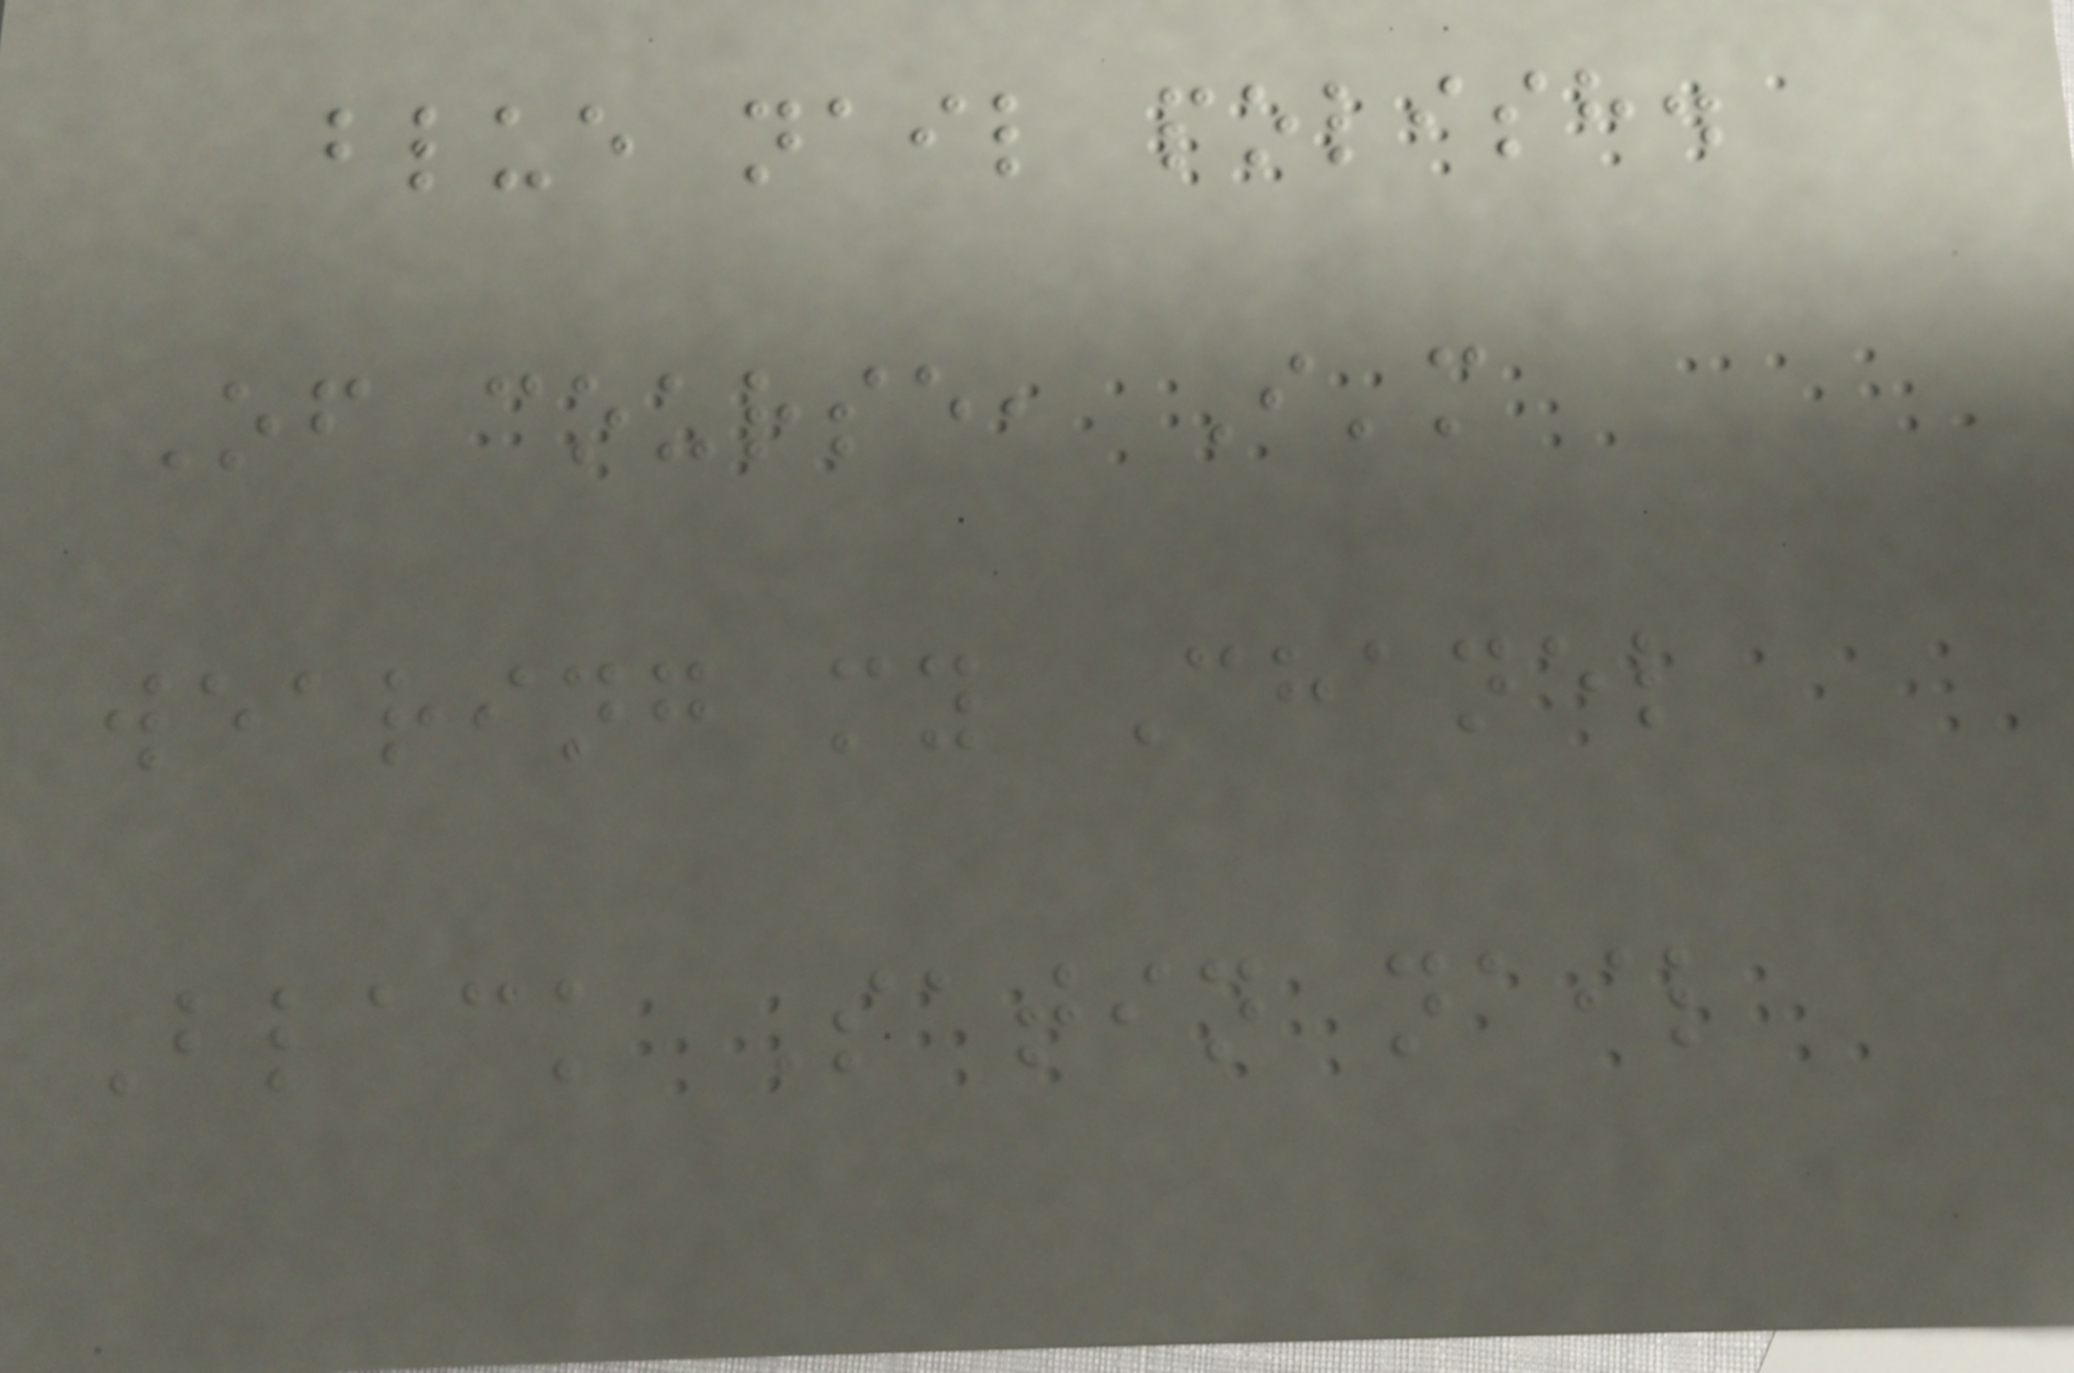blue nail polish.
Of course, I'm
wearing my Chanel
Black Satin nail
